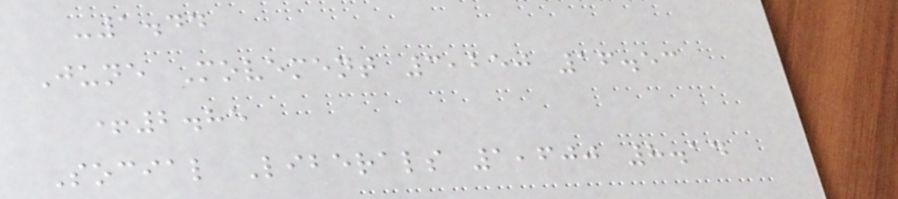-1.44
June Movement 3,250 16.53
+2.85
Social Liberals 1,600 8.14
